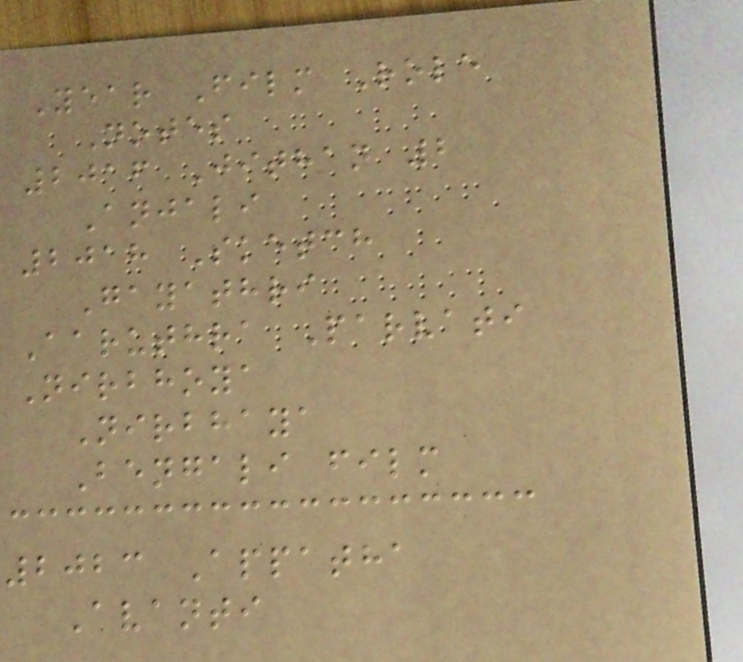Year Film Role
Notes
2016 Jithan 2
Anjali
2018 Sketch
Gayathri
Aaruthra Parvati
Nirbhoya
Nirbhaya
Bengali film
2023 Appatha
Avanti
